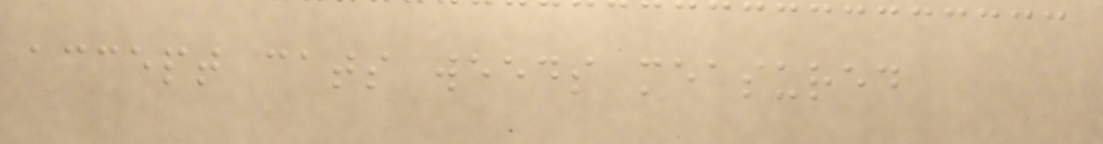accept cats weeds measured
